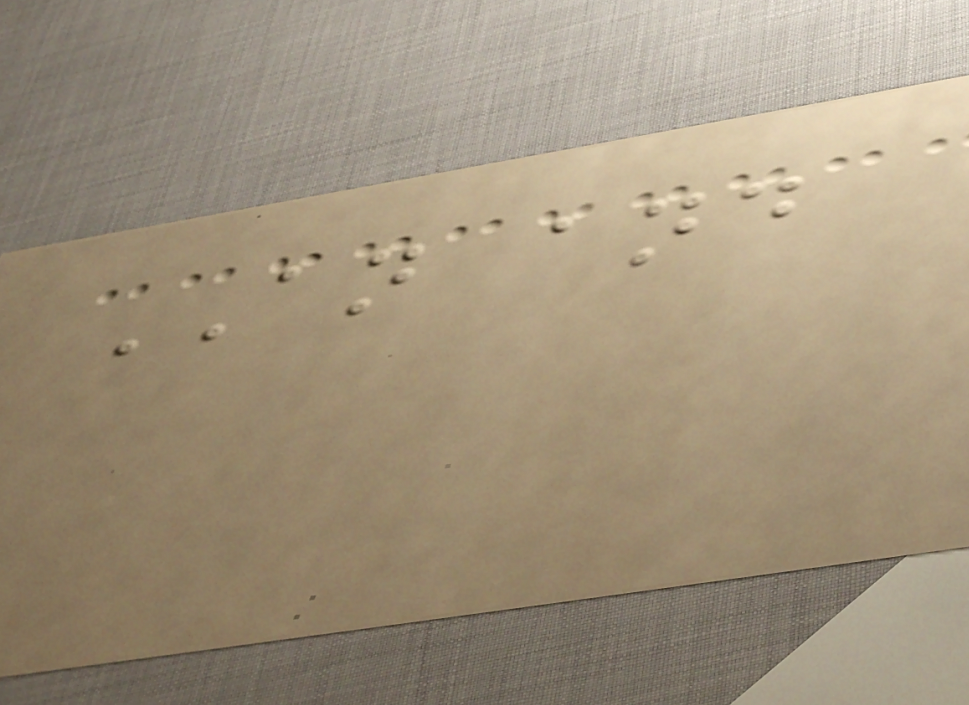AN and
